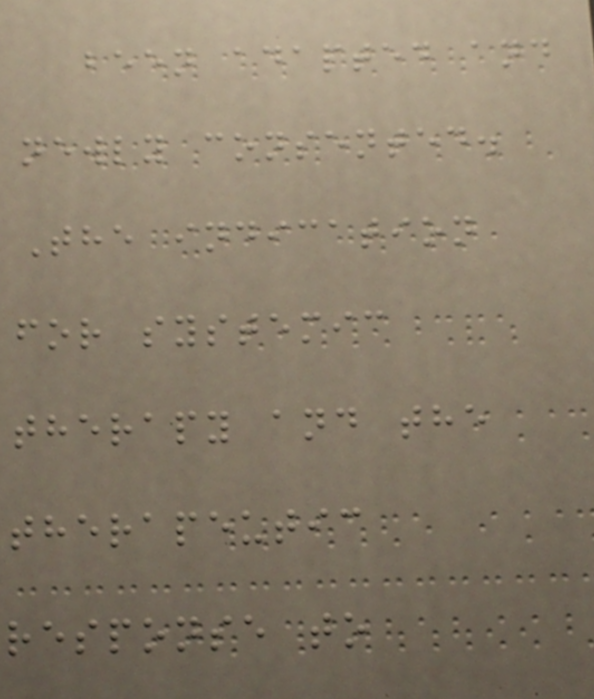been adapted and
newly consented.
The indication
for systemic
therapy and the
therapeutic
response to
